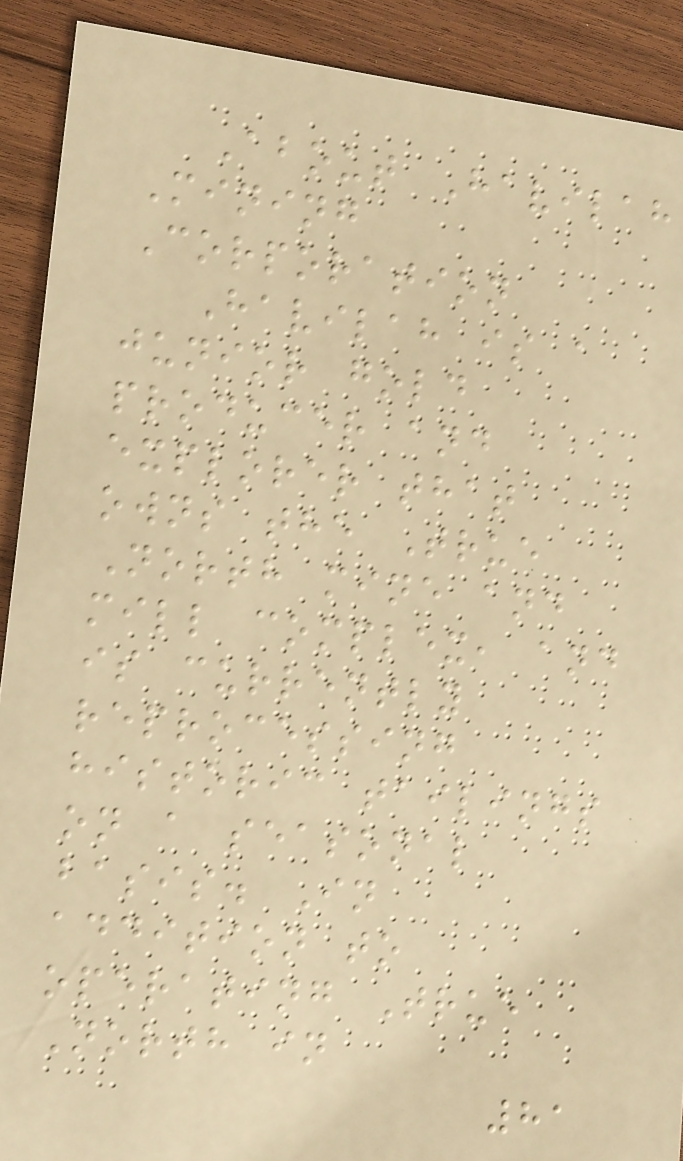About Havilah
Mining
Corporation
Havilah is a
junior gold
producer and
explorer that
owns the True
North mine and
mill complex, and
is currently
reprocessing
historic tailings
on a seasonal
basis. In
addition to
operating True
North in
81
